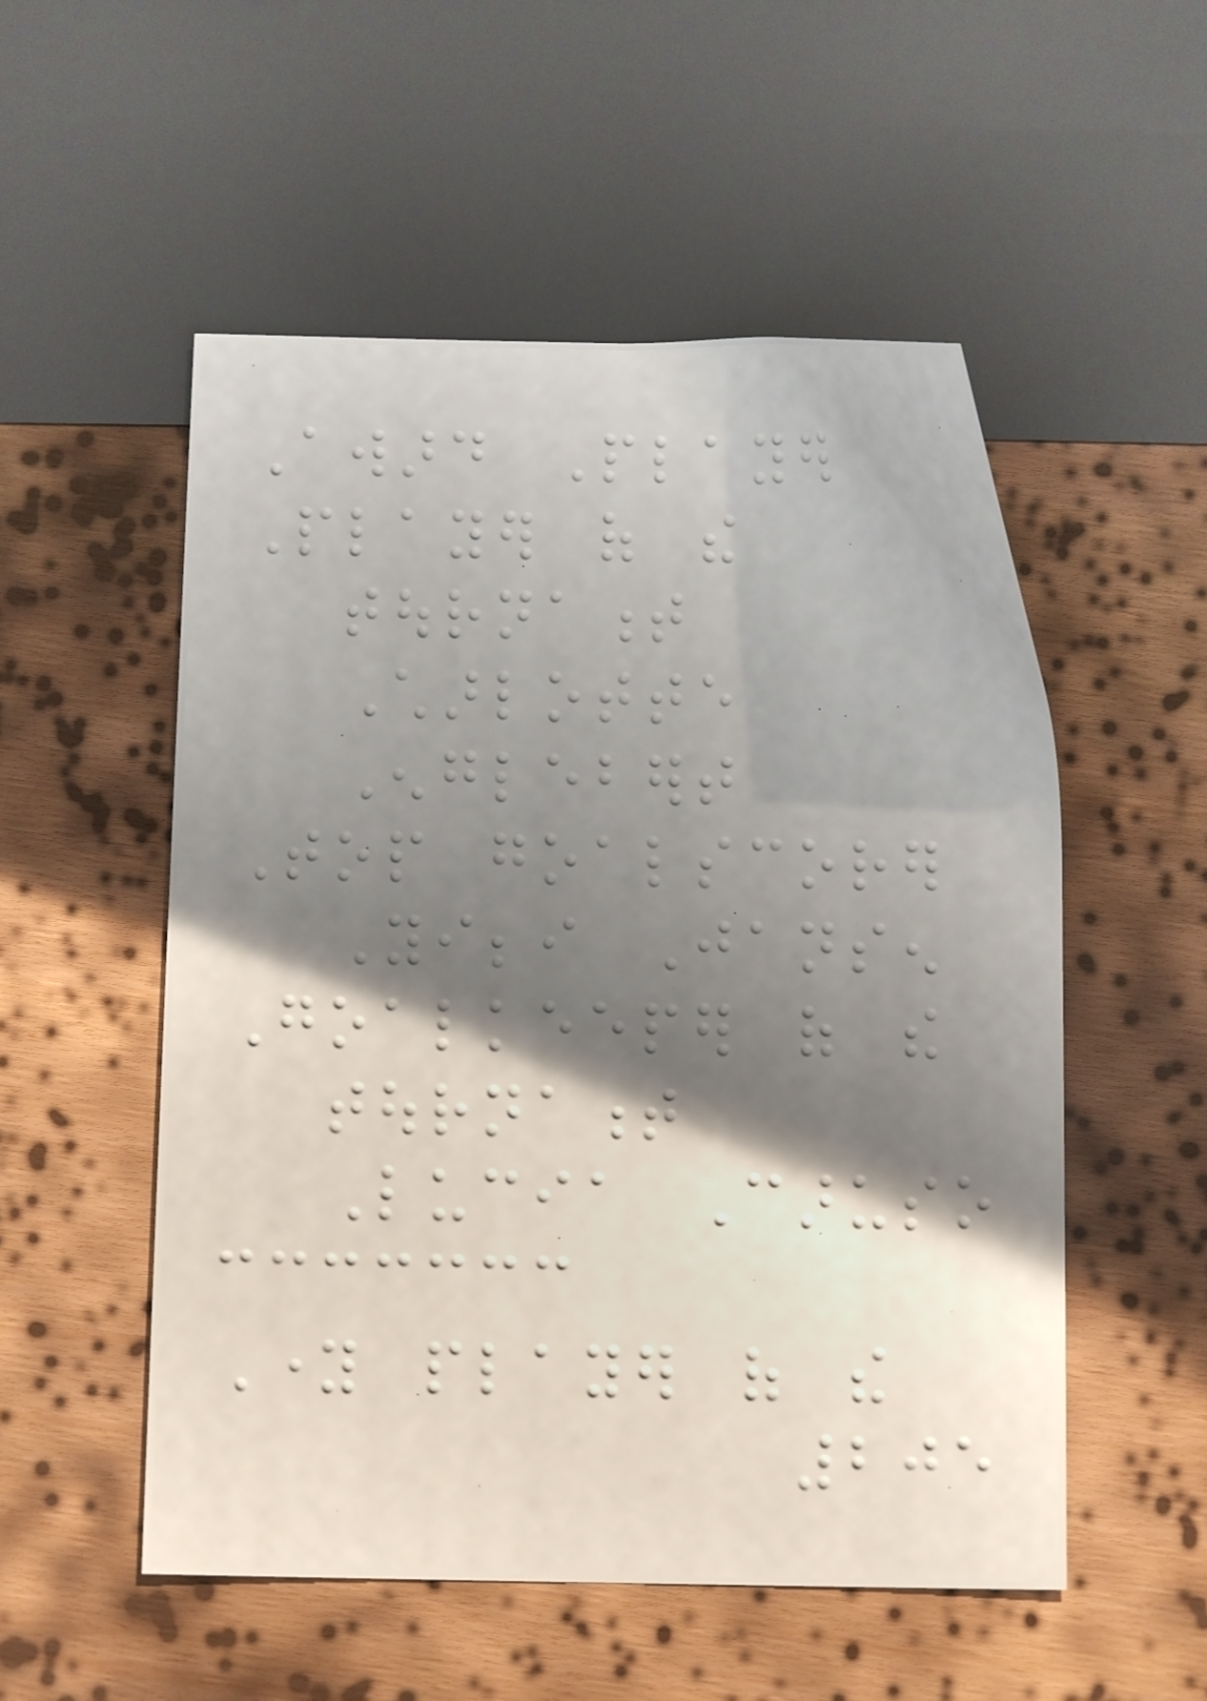Award Player
Player of the
tournament
Charlotte
Englebert
Top goalscorer
Yibbi Jansen
Goalkeeper of the
tournament
Lucia Caruso
Young player of the
205
